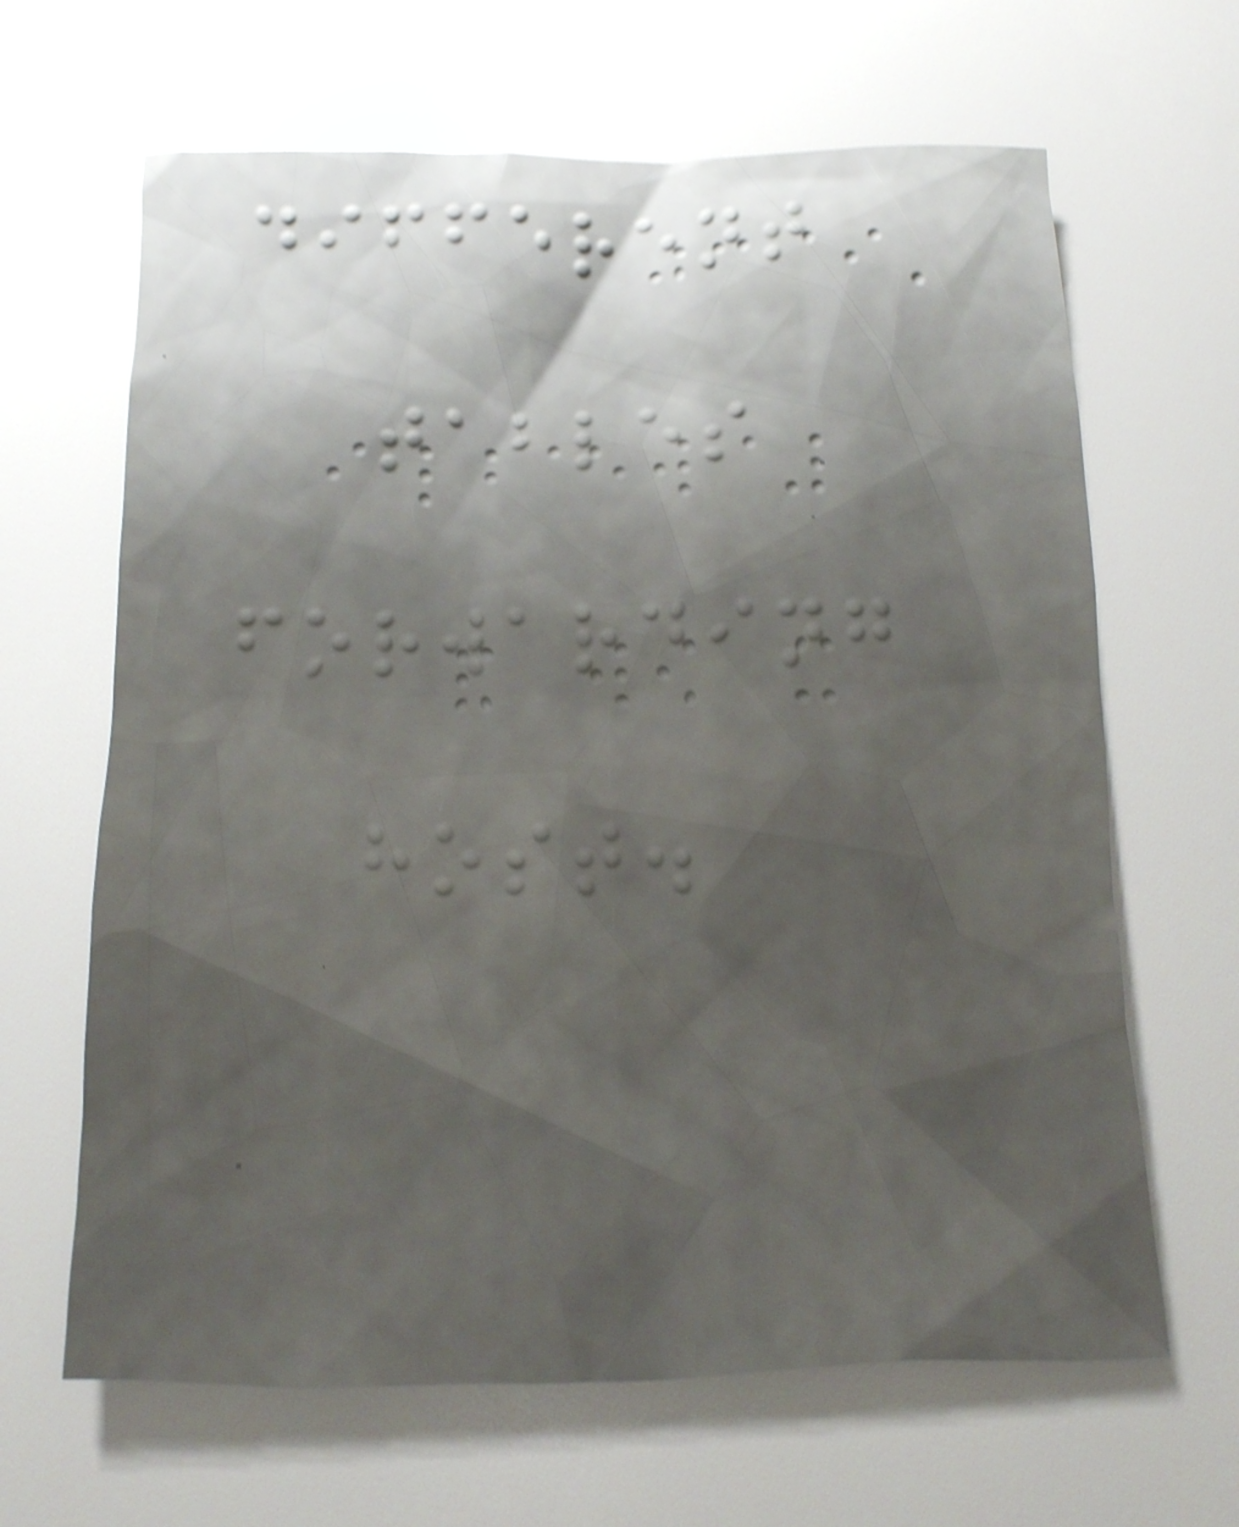different
tables
forwarding
host.
